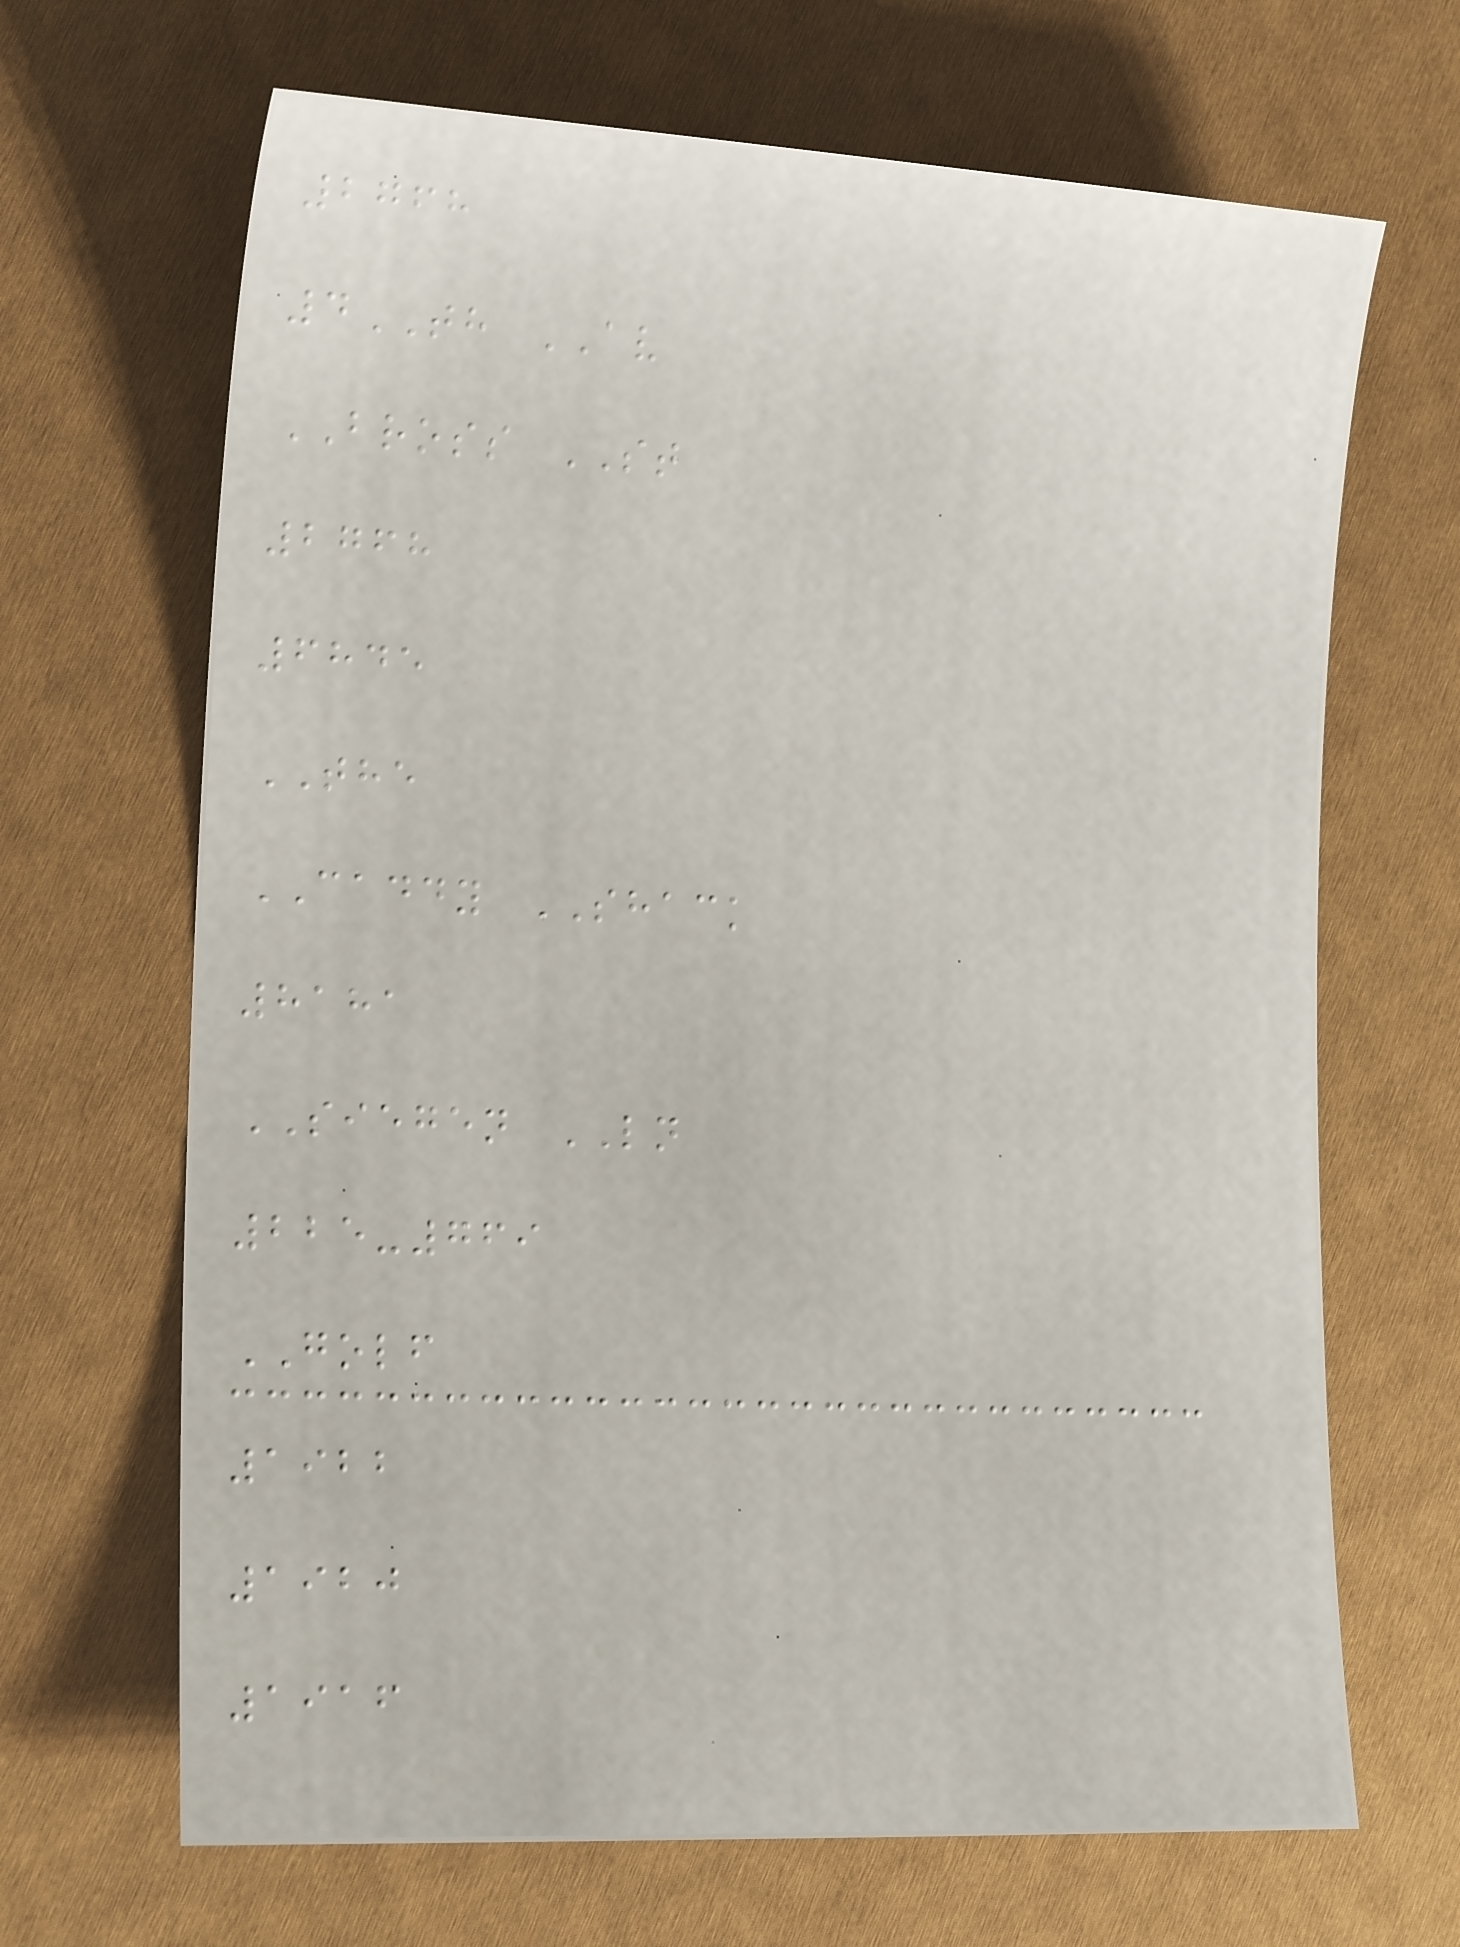2768
4TH AV
BROSS ST
2768
6845
THE
CADDY SHACK
8181
SIEGEN LN
225-769
GOLF
1922
1920
1916
